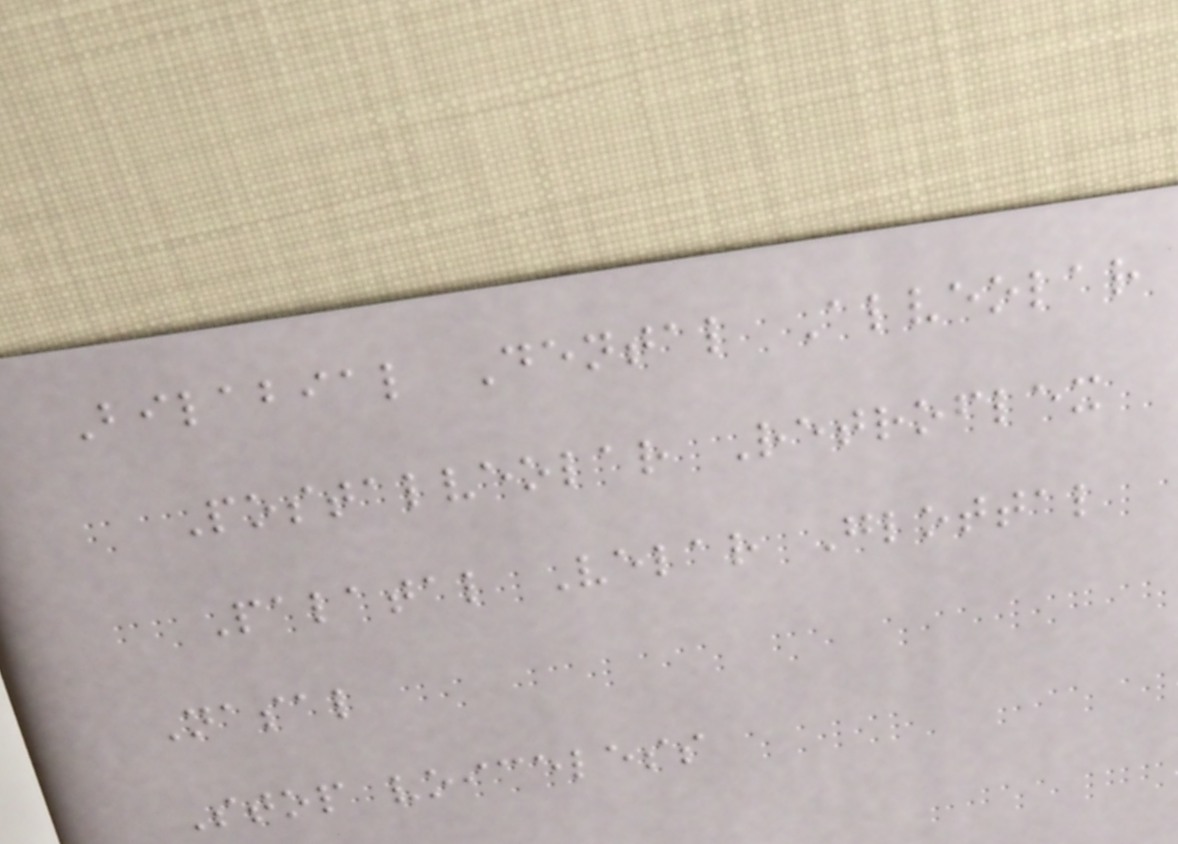Bilabial Dental Alveolar
Postalveolar Retroflex
Palatal Velar Glottal
Nasal
Stop voiceless
